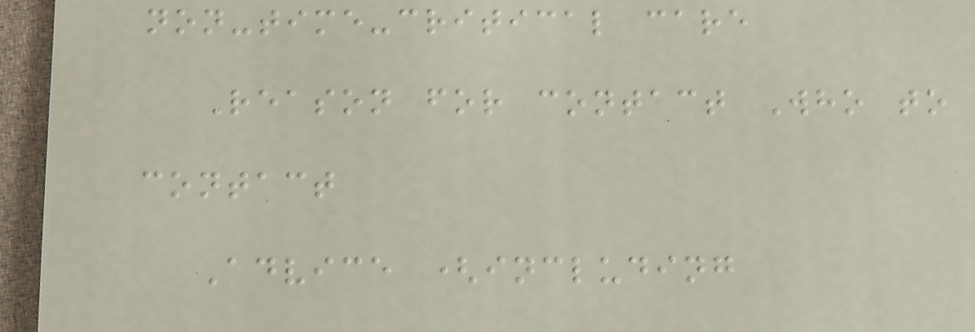non-time-critical care
Reason for contact Who to
contact
Advice (including
